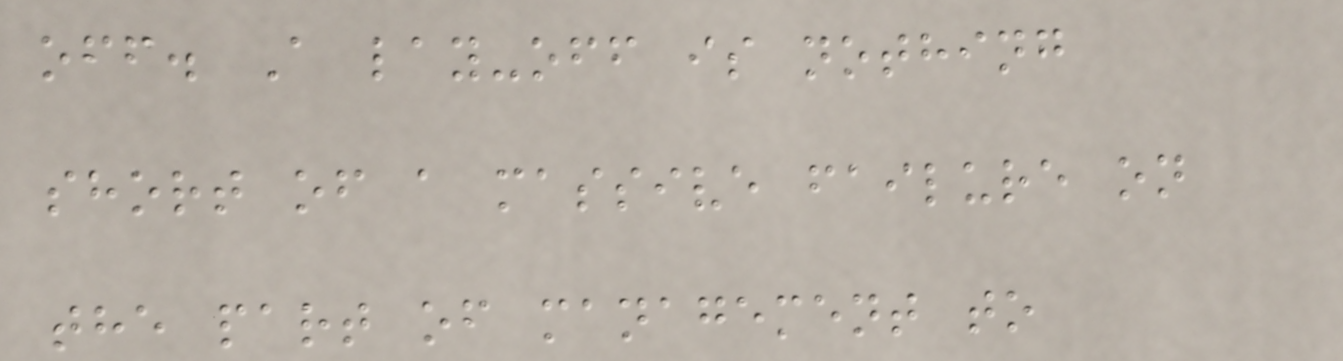off. A lay-off is nothing
short of a massive failure on
the part of management to
